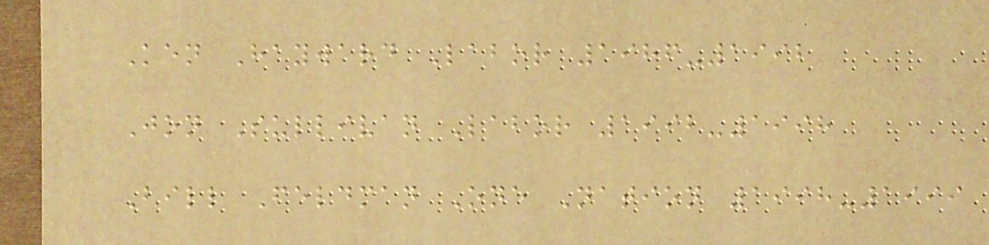Ken Hayward Labor 1986-1992
Jon Sullivan Labor 1992-1998
Bill Feldman One Nation 1998-1999
